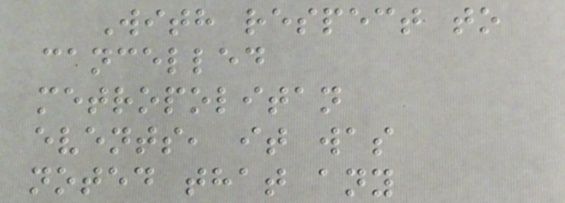With respect to
cancelled
metropolitan
events, it was
noted that any
